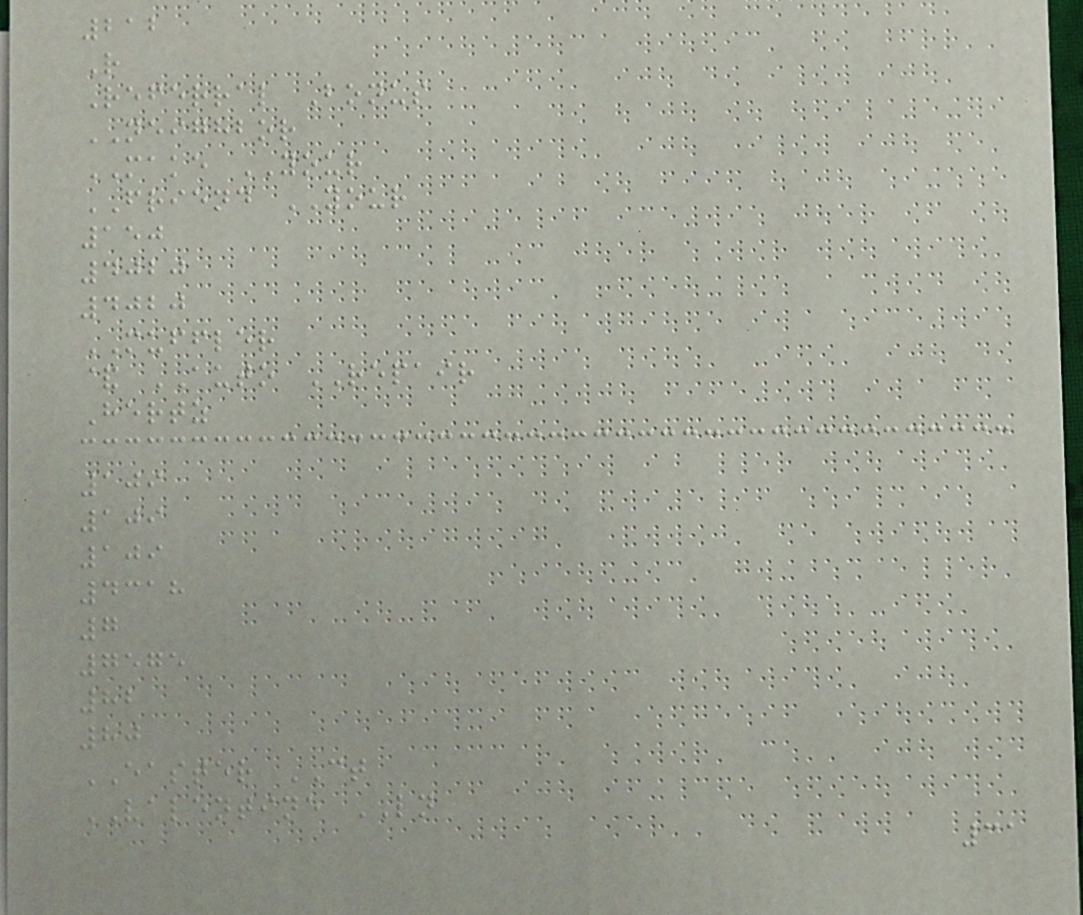212
R
Referral Bonus
NEIGHBOR
MAKE YOUR
FRIEND YOUR
150
4020
4020
MUFFLER
& AUTO REPAIR
Hertz
109
109
109
4318
7
7575
82
80
EASTER CT
VALENTINE LN
31
